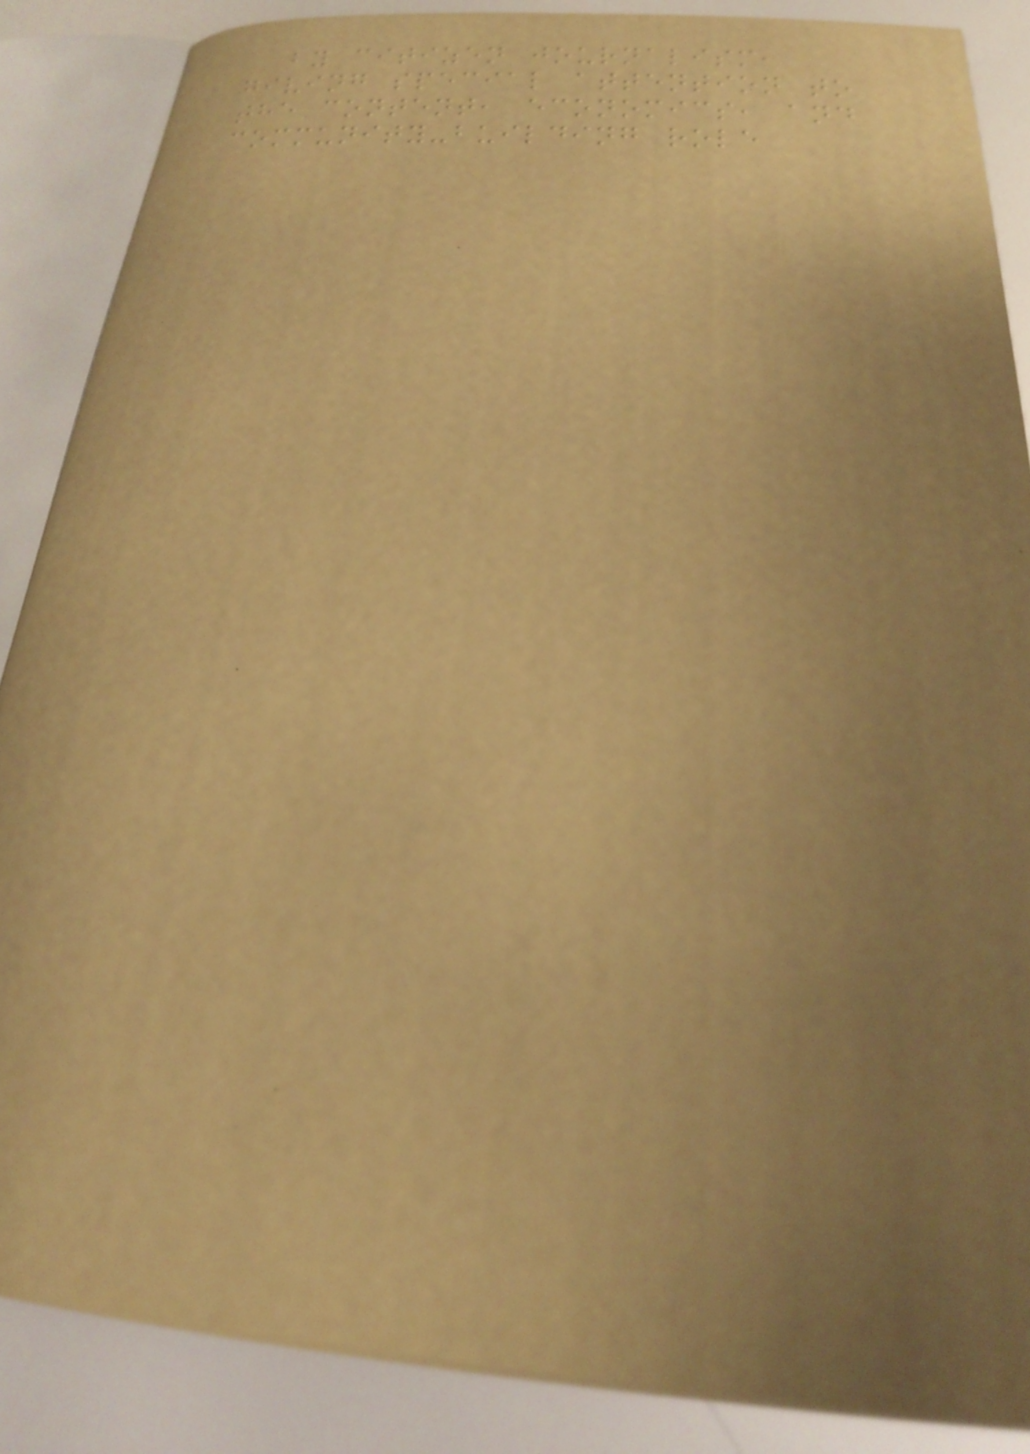by citizen journalism,
giving special attention to
the content, economics, and
community-building role
